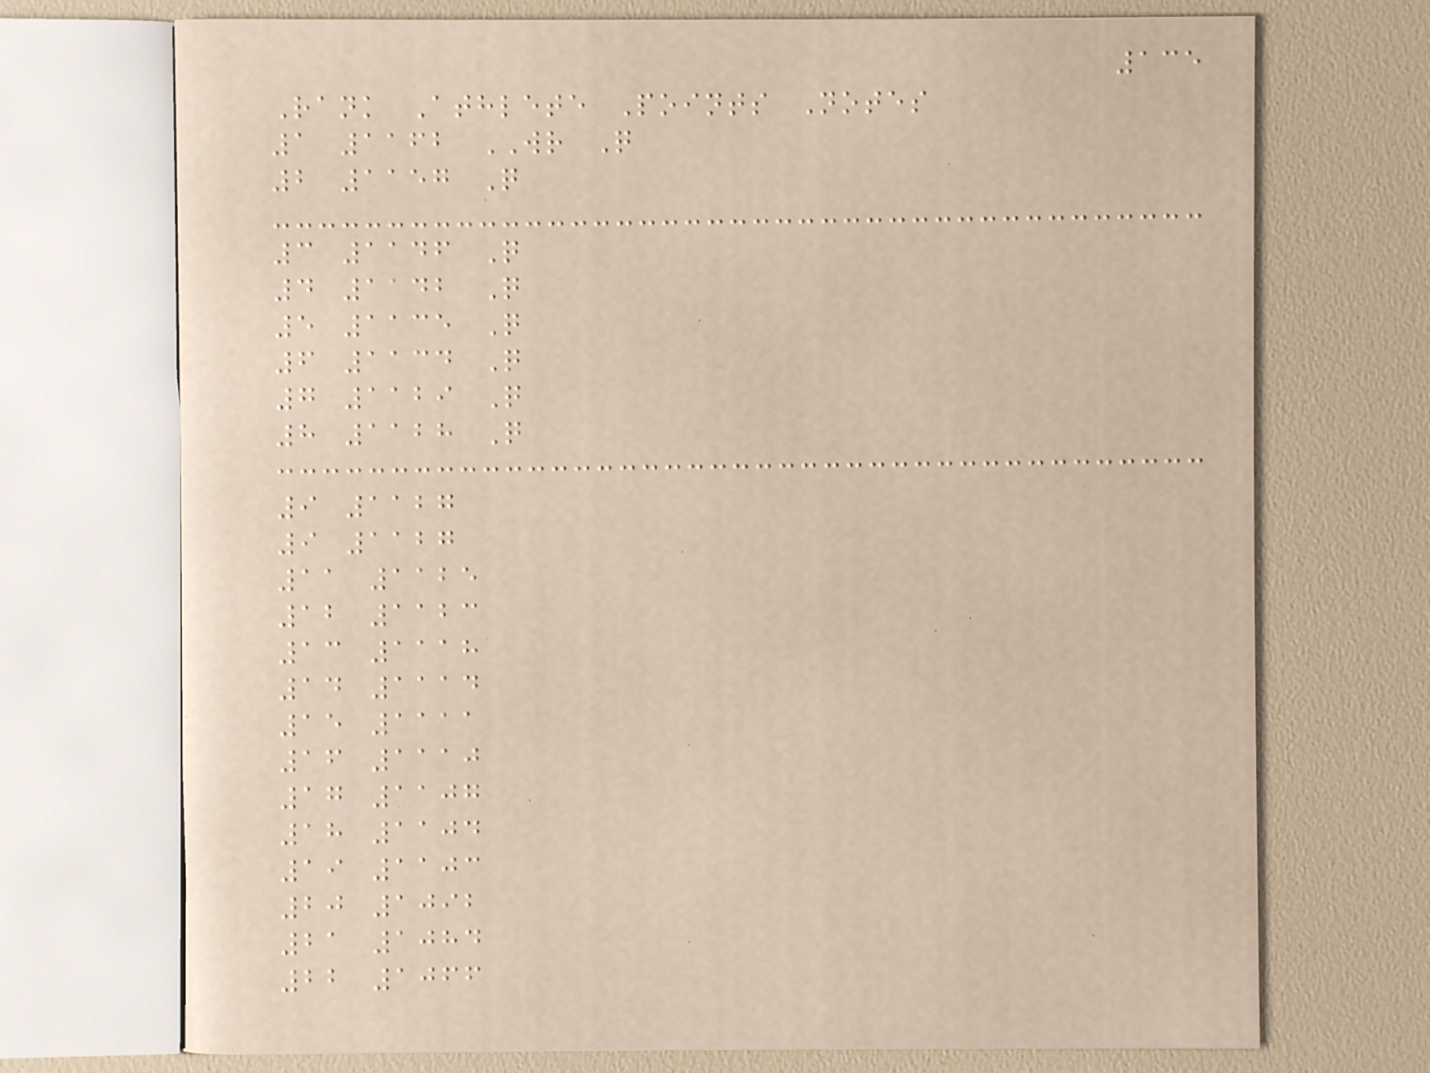135
Rank Athlete Points Notes
1 1162 WR Q
2 1157 Q
3 1146 Q
4 1142 Q
5 1135 Q
6 1134 Q
7 1129 Q
8 1128 Q
9 1127
9 1127
11 1125
12 1123
13 1118
14 1114
15 1111
16 1110
17 1107
18 1104
19 1103
20 1092
21 1084
22 1066
